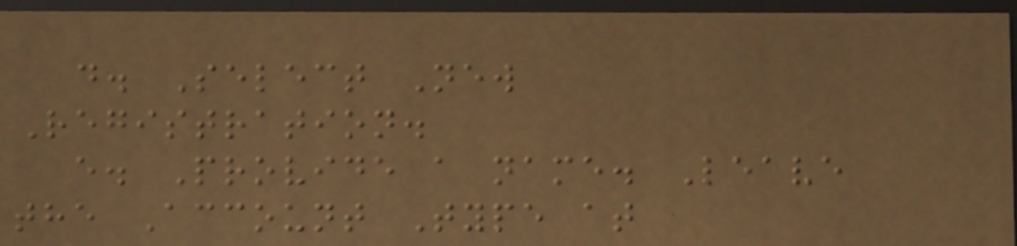d. Select New
Registration.
e. Provide a name. Leave
the Account Type at
